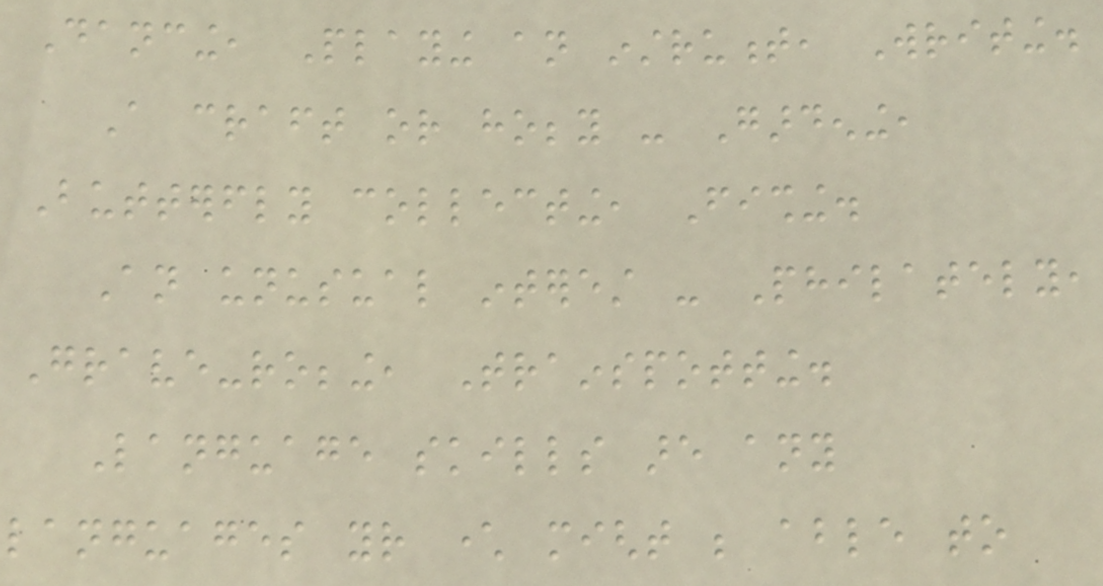Dancing, Playing an instrument, Writing.
A craft or hobby - Gardening,
Butterfly collecting, Fishing.
An unusual interest - Philately,
Grave-robbing, Trainspotting.
Language skills are any
languages your character might be able to
